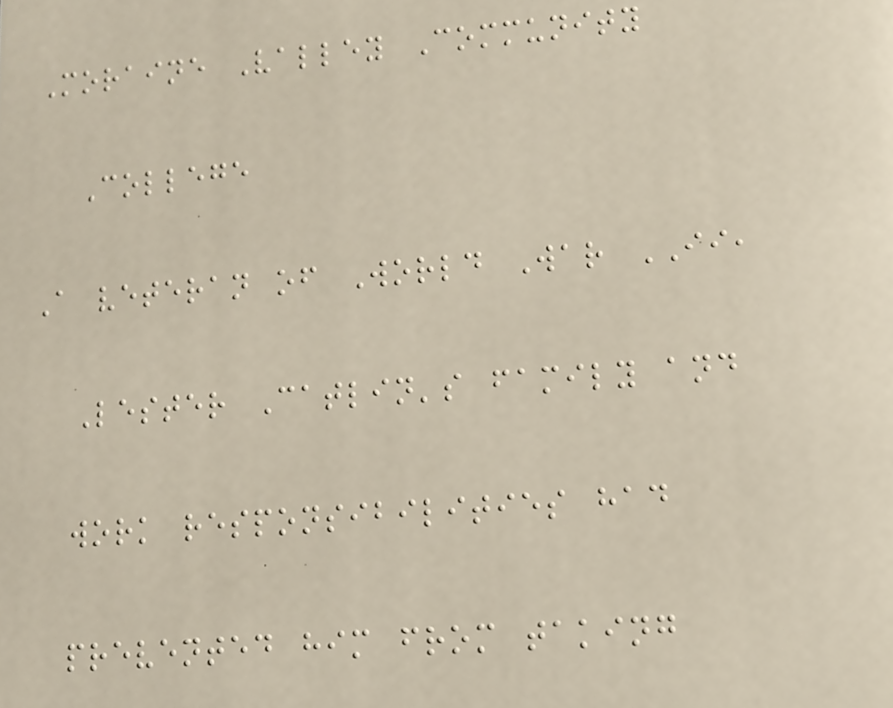Moraine Valley Community
College
A veteran of World War II,
Lester Catlin's family and
work responsibilities had
prevented him from taking
